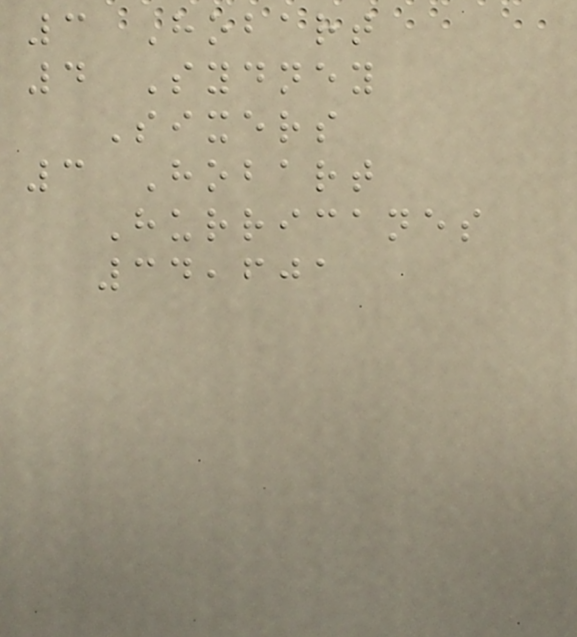3 Hobart
4 Sydney
Sixers
3 Hobart
Hurricanes
34,601
